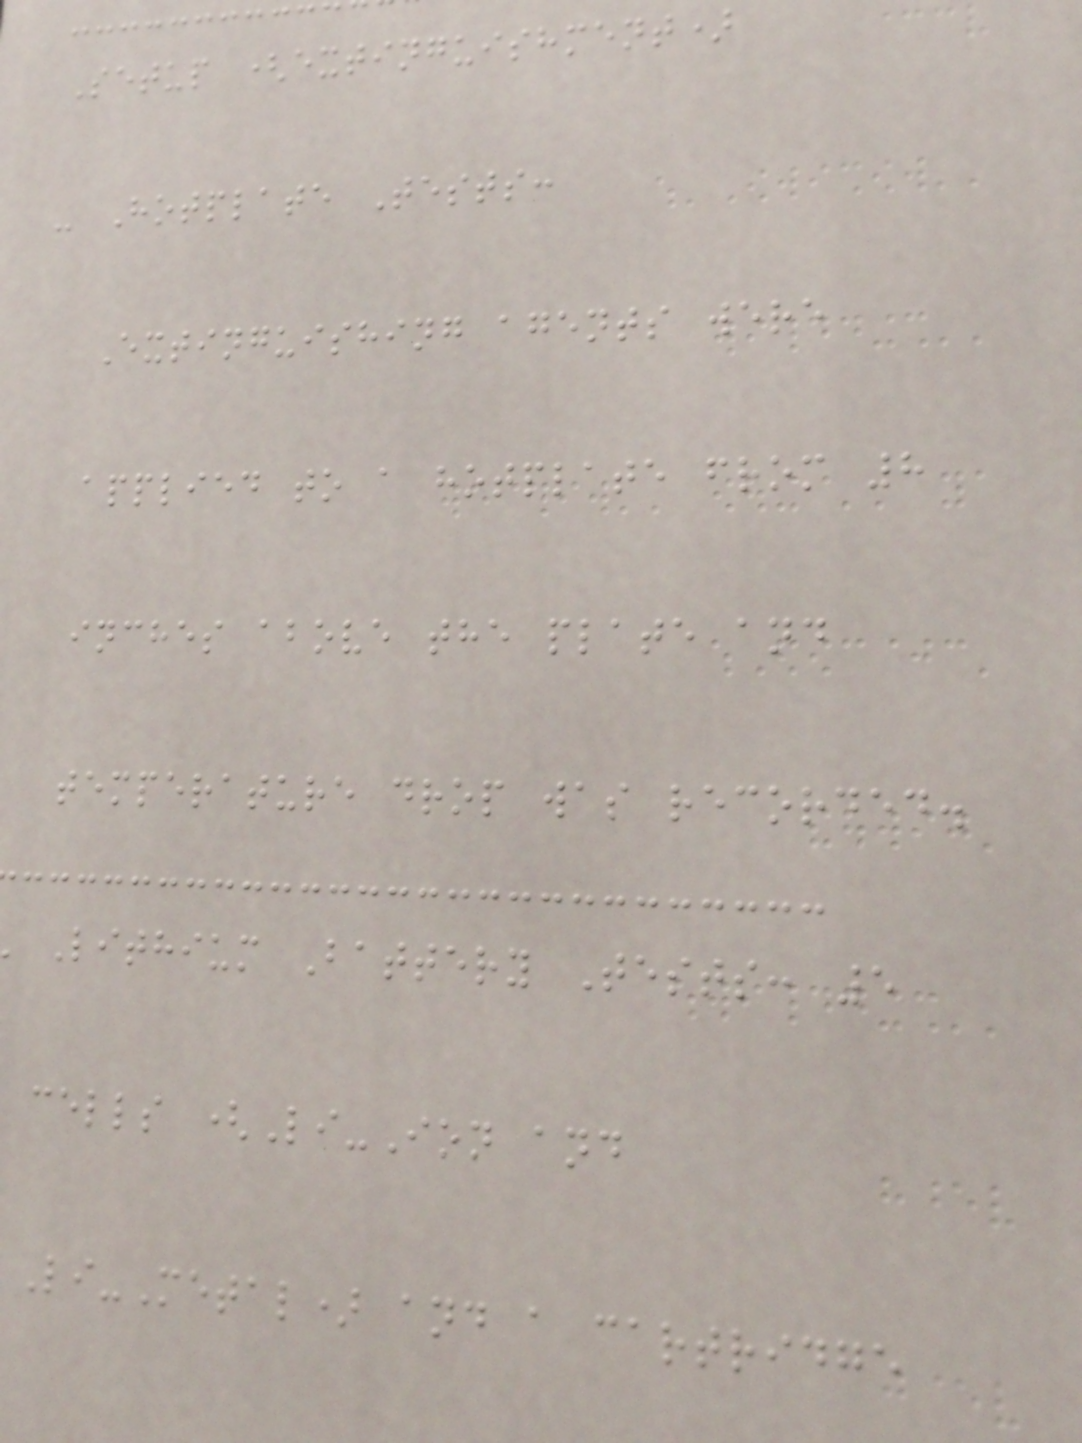Setup (extinguishment)
- Hotplate Tests:
Extinguishing agents were
applied to a hotplate from 8
inches above the plate and
temperature drop was recorded.
Lithium Battery Tests: 5
cells (Li-Ion and
Li-Metal) and a cartridge
